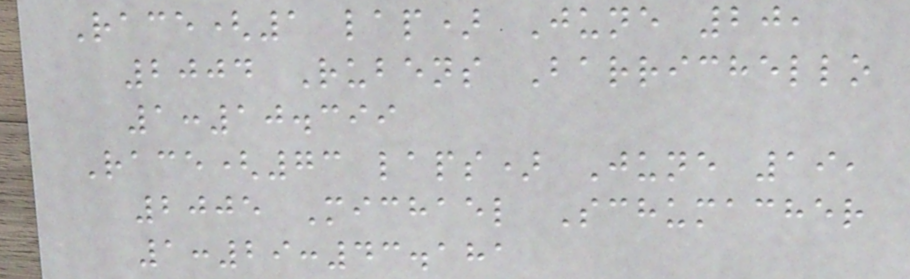Race(1 lap) June 20,
2004 Rubens Barrichello
1:10.399
Race(73 laps) June 19,
2005 Michael Schumacher
1:29:43.181
